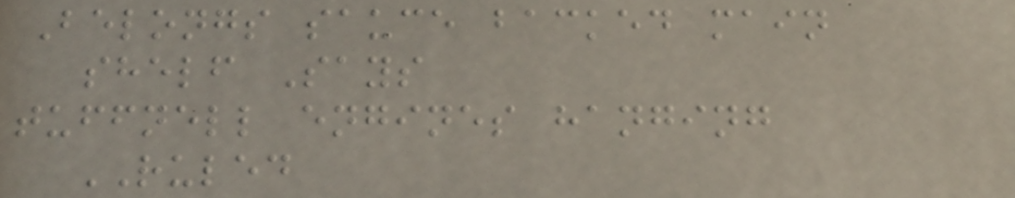Belongs sauce backed main
shelf Says
tuffnell engines hanging
RULED
